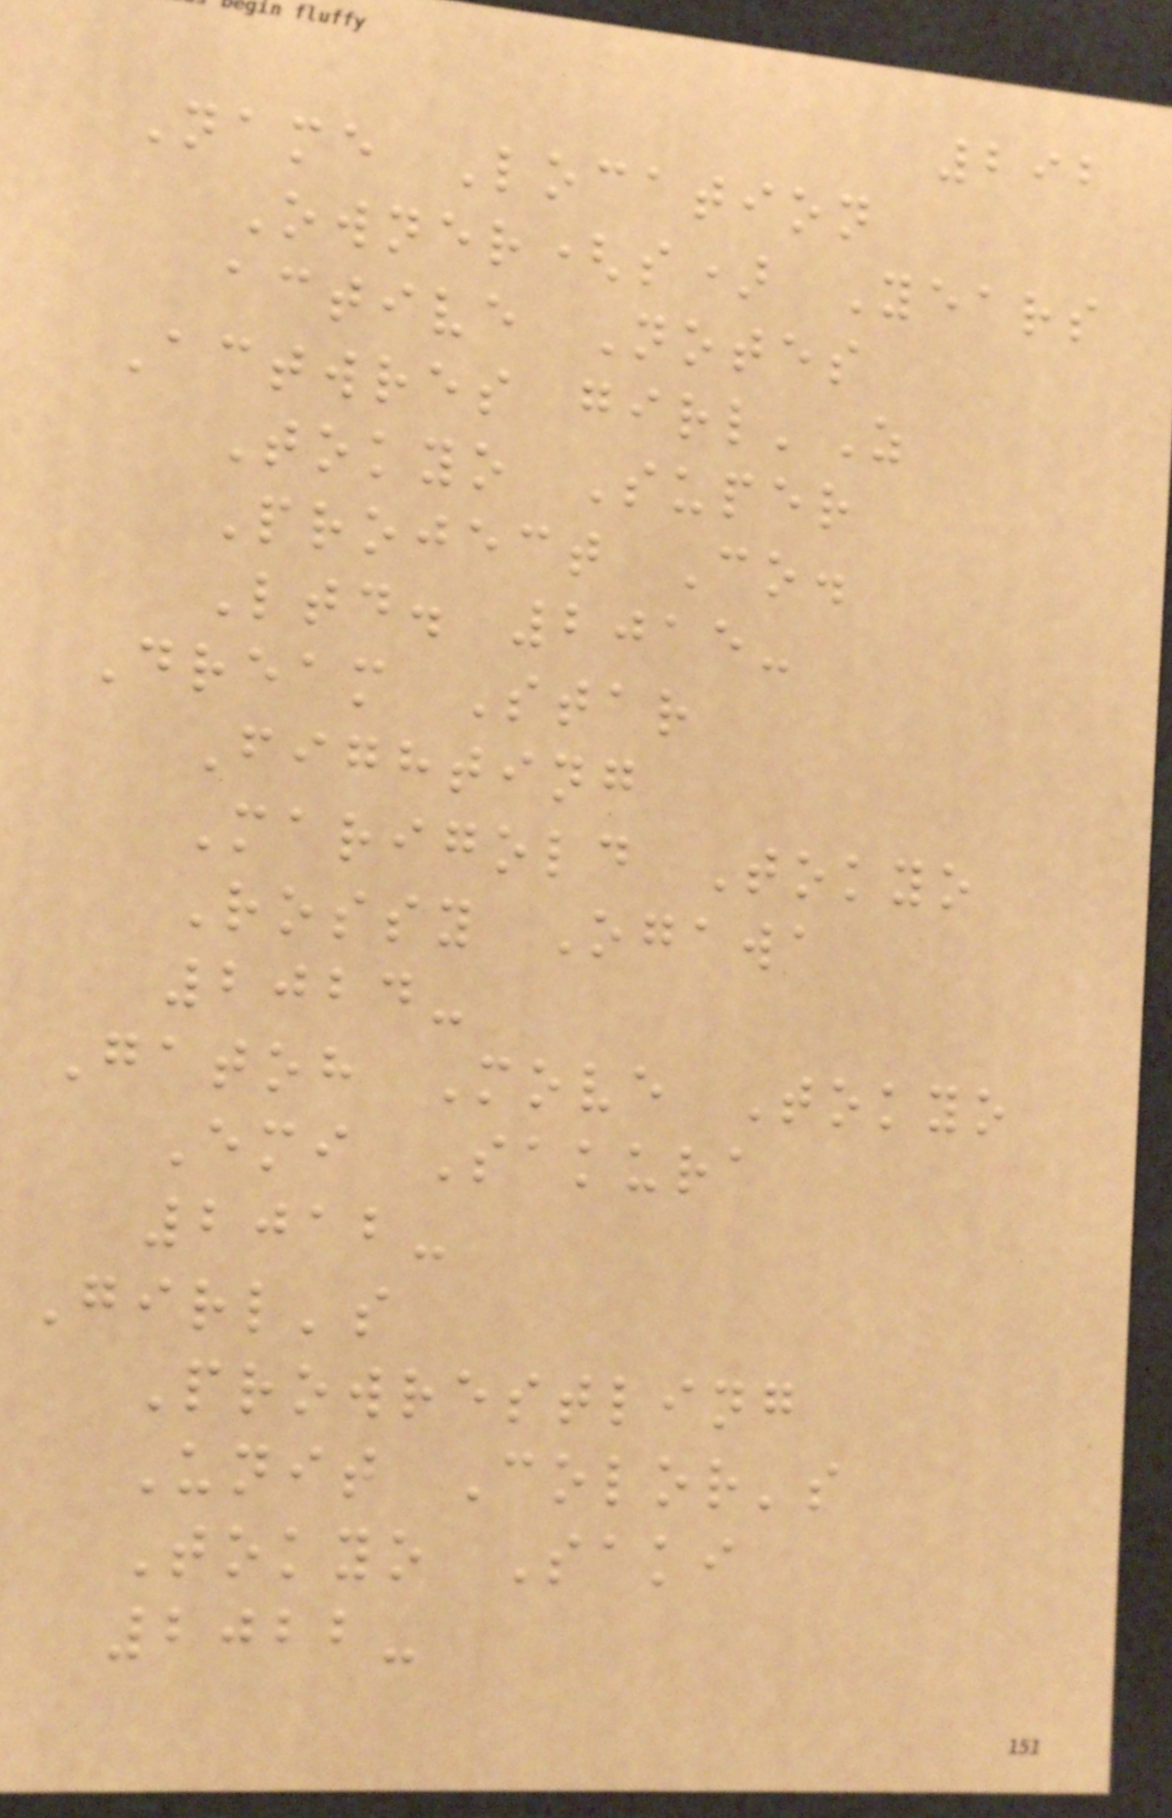292
Name Location
Owner(s) Years
active Notes
Actwres girl'Z
Tokyo Super
Project Co.
Ltd. 2015-
Dream Star
Fighting
Marigold Tokyo
Rossy Ogawa
2024-
Gatoh Move Tokyo
Emi Sakura
2012-
Girl's
Prowrestling
Unit Color's
Tokyo Saki
2022-
